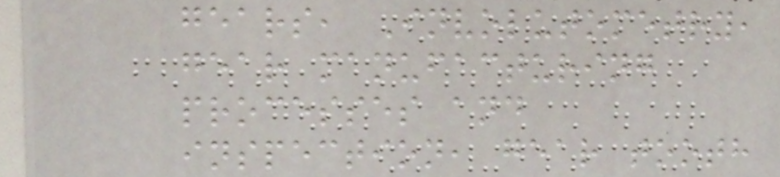gears, Involutometry,
gear manufacturing
processes and
inspection, gear tooth
